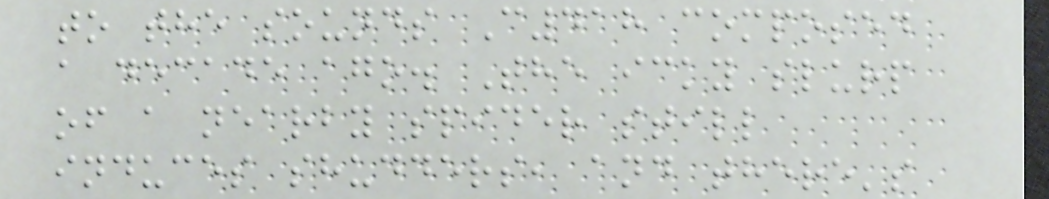to the sounds C418 composed
a decade ago. The icky slurp
of a nearby spider still
induces shudders, and there's
